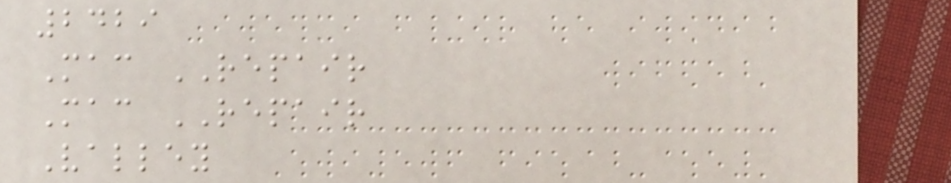2429
Mac REPAIR
Mac REPAIR
Valley
